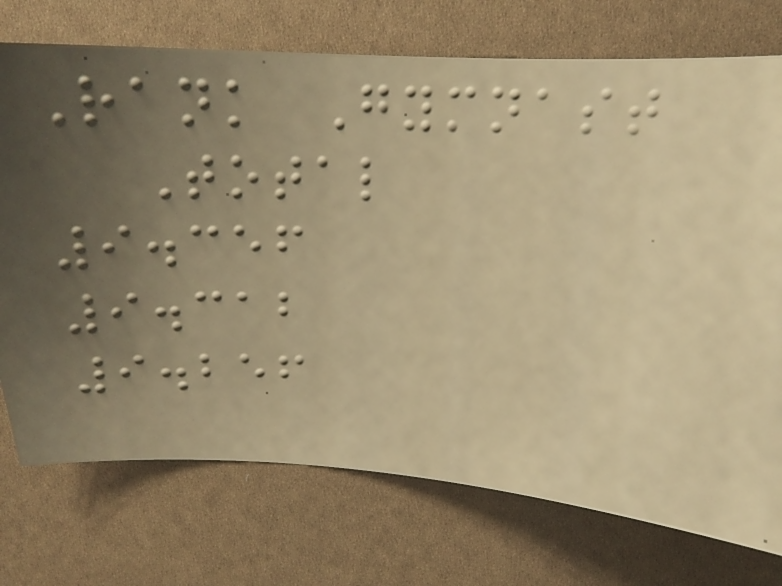Rank Gymnast
Total
9.356
9.312
9.256
